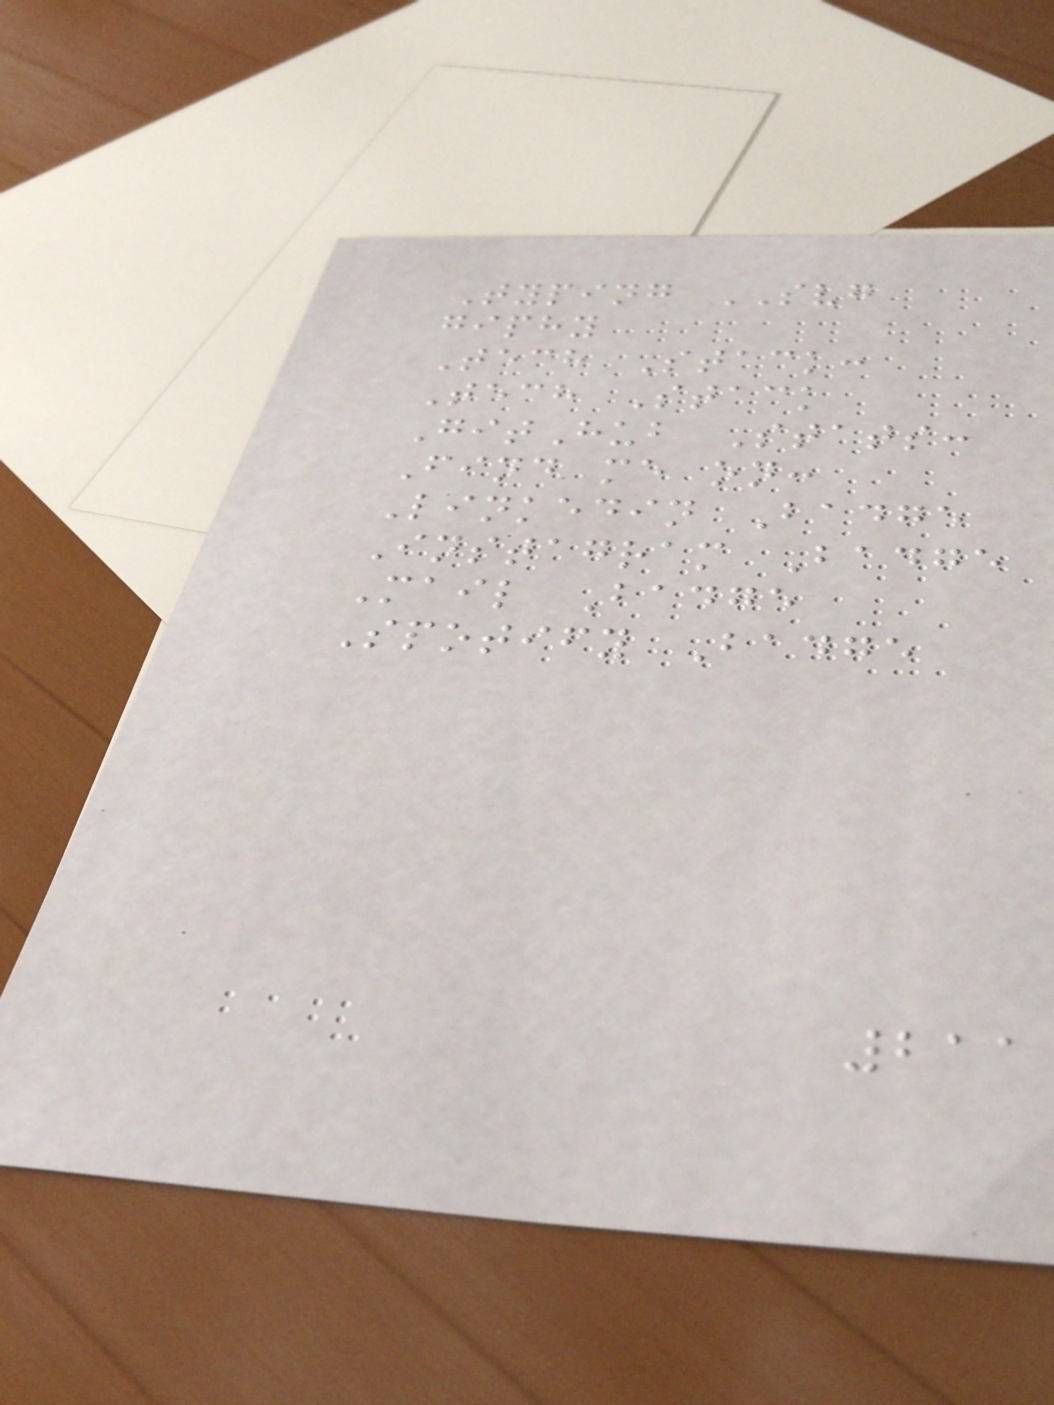Typing SVG
giphy
Tech Stack:
Tech Stack
GitHub Stats:
Find me on:
Linkedin Badge
Instagram Badge
Mail Badge
Spotify Badge
211
